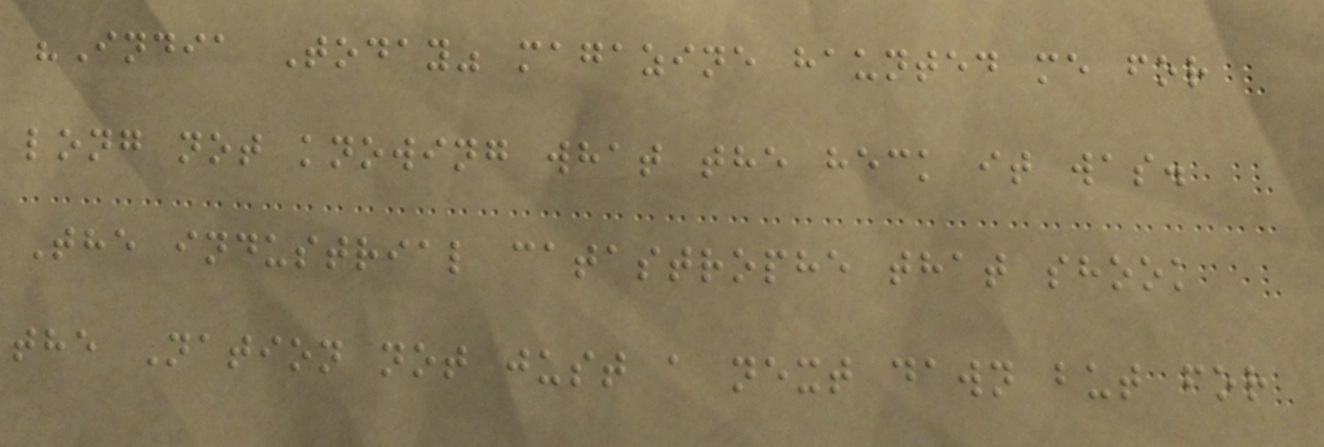"India Today" magazine haunted me for
long not knowing what the heck it was.
The industrial catastrophe that shook
the Nation not just a next dawn but for
